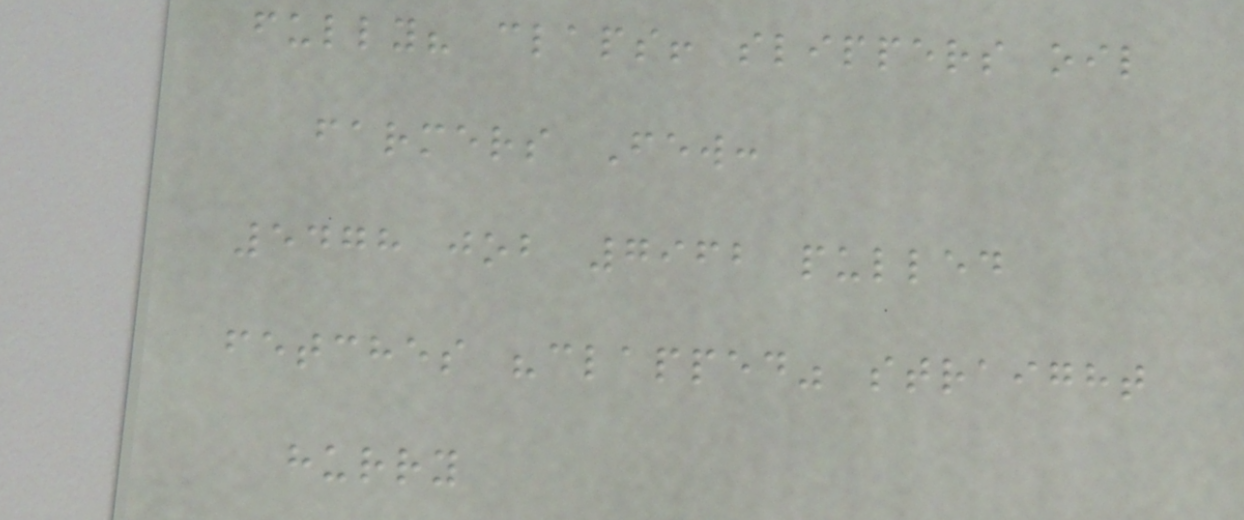fully? claps! slippers oil
farmers Few:
5478 job 7962 pulled
fetches "clapped" straight
hurry
